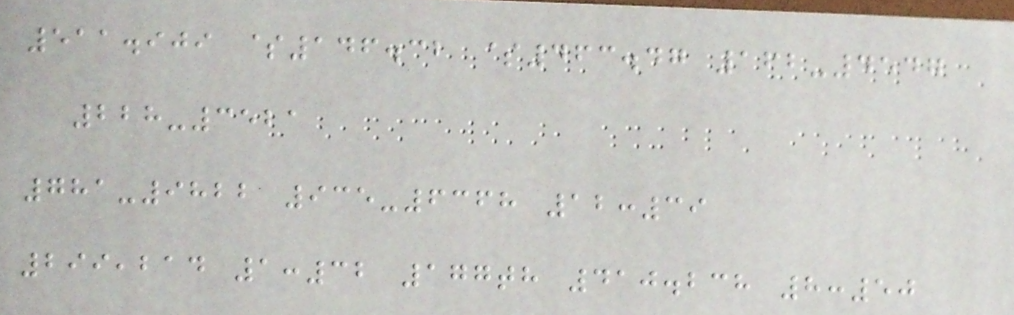511.909 $146.32 $463.47 162-4547
228-3521
781-9822 935-6368 12:39
299,214 1:32 177th 410.238 8:50
